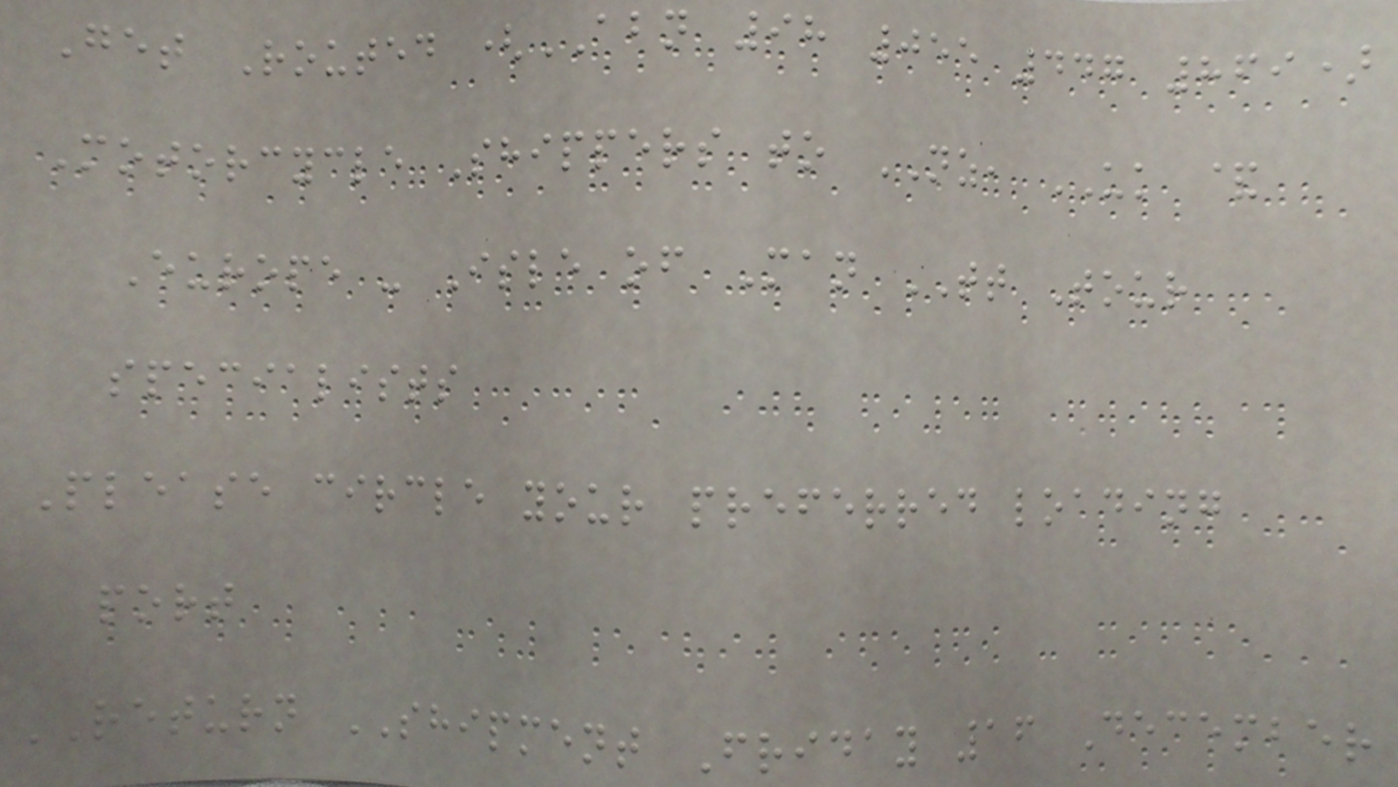Get Routed (ABN 98 055 447 869)
Motorcycle Shippers to NZ, UK &
Europe - Isle of Man TT Tour
specialists
Please circle your preferred loading
port
RETURN SHIPMENT Friday 16 December
